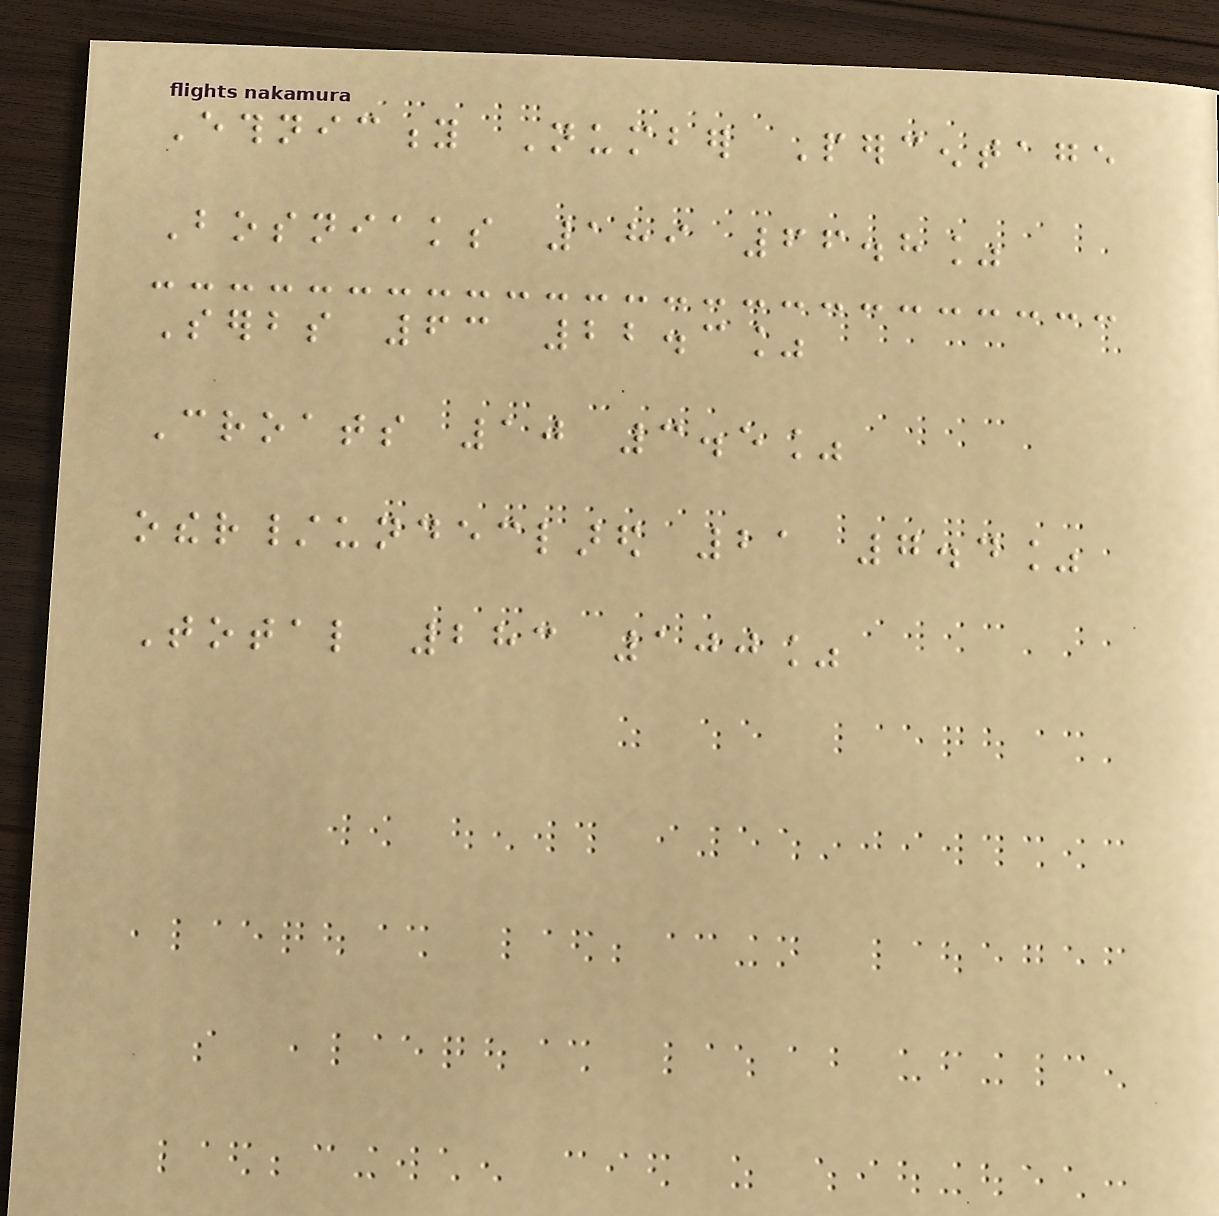Ethnicity Number Percentage
Bosniaks 189 66.8%
Serbs 63 22.3%
Croats 10 3.5%
other/undeclared 21 7.4%
Total 283 100%
